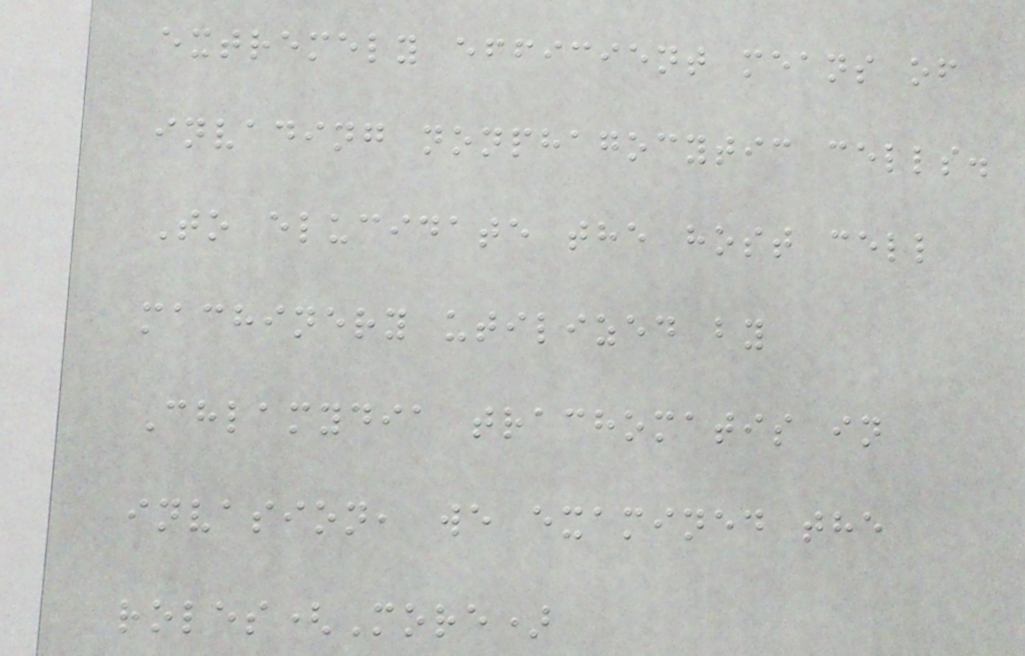extremely efficient means of
invading nonphagocytic cells.
To elucidate the host cell
machinery utilized by
Chlamydia trachomatis in
invasion, we examined the
roles(More)
